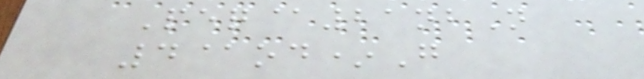Peq@21nbN
4@od*G
